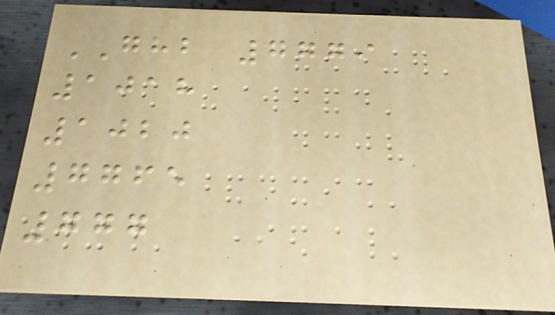GHB 7779
1018
1020
7765
777
